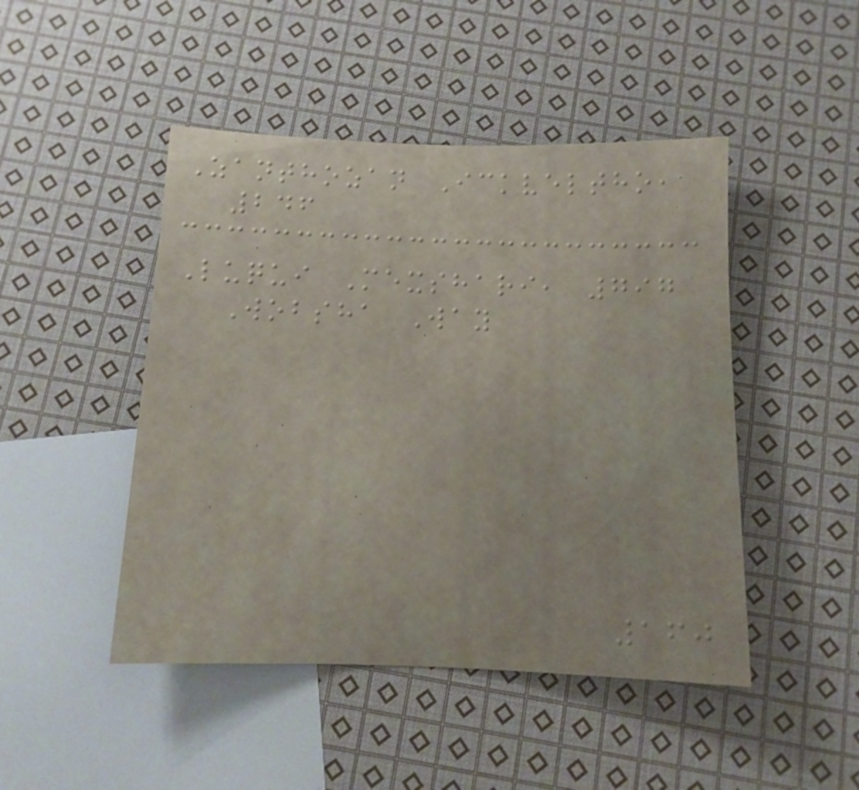Zanthozan Ickveltho,
246
Luqui Mexshari, 797
Wobsha Way
160
